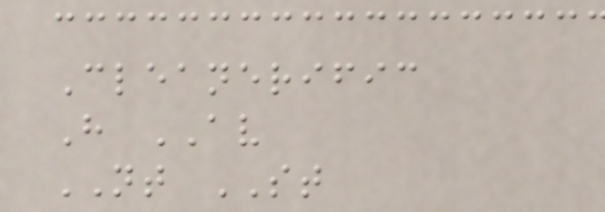Cleanerific
H AV
NT ST
